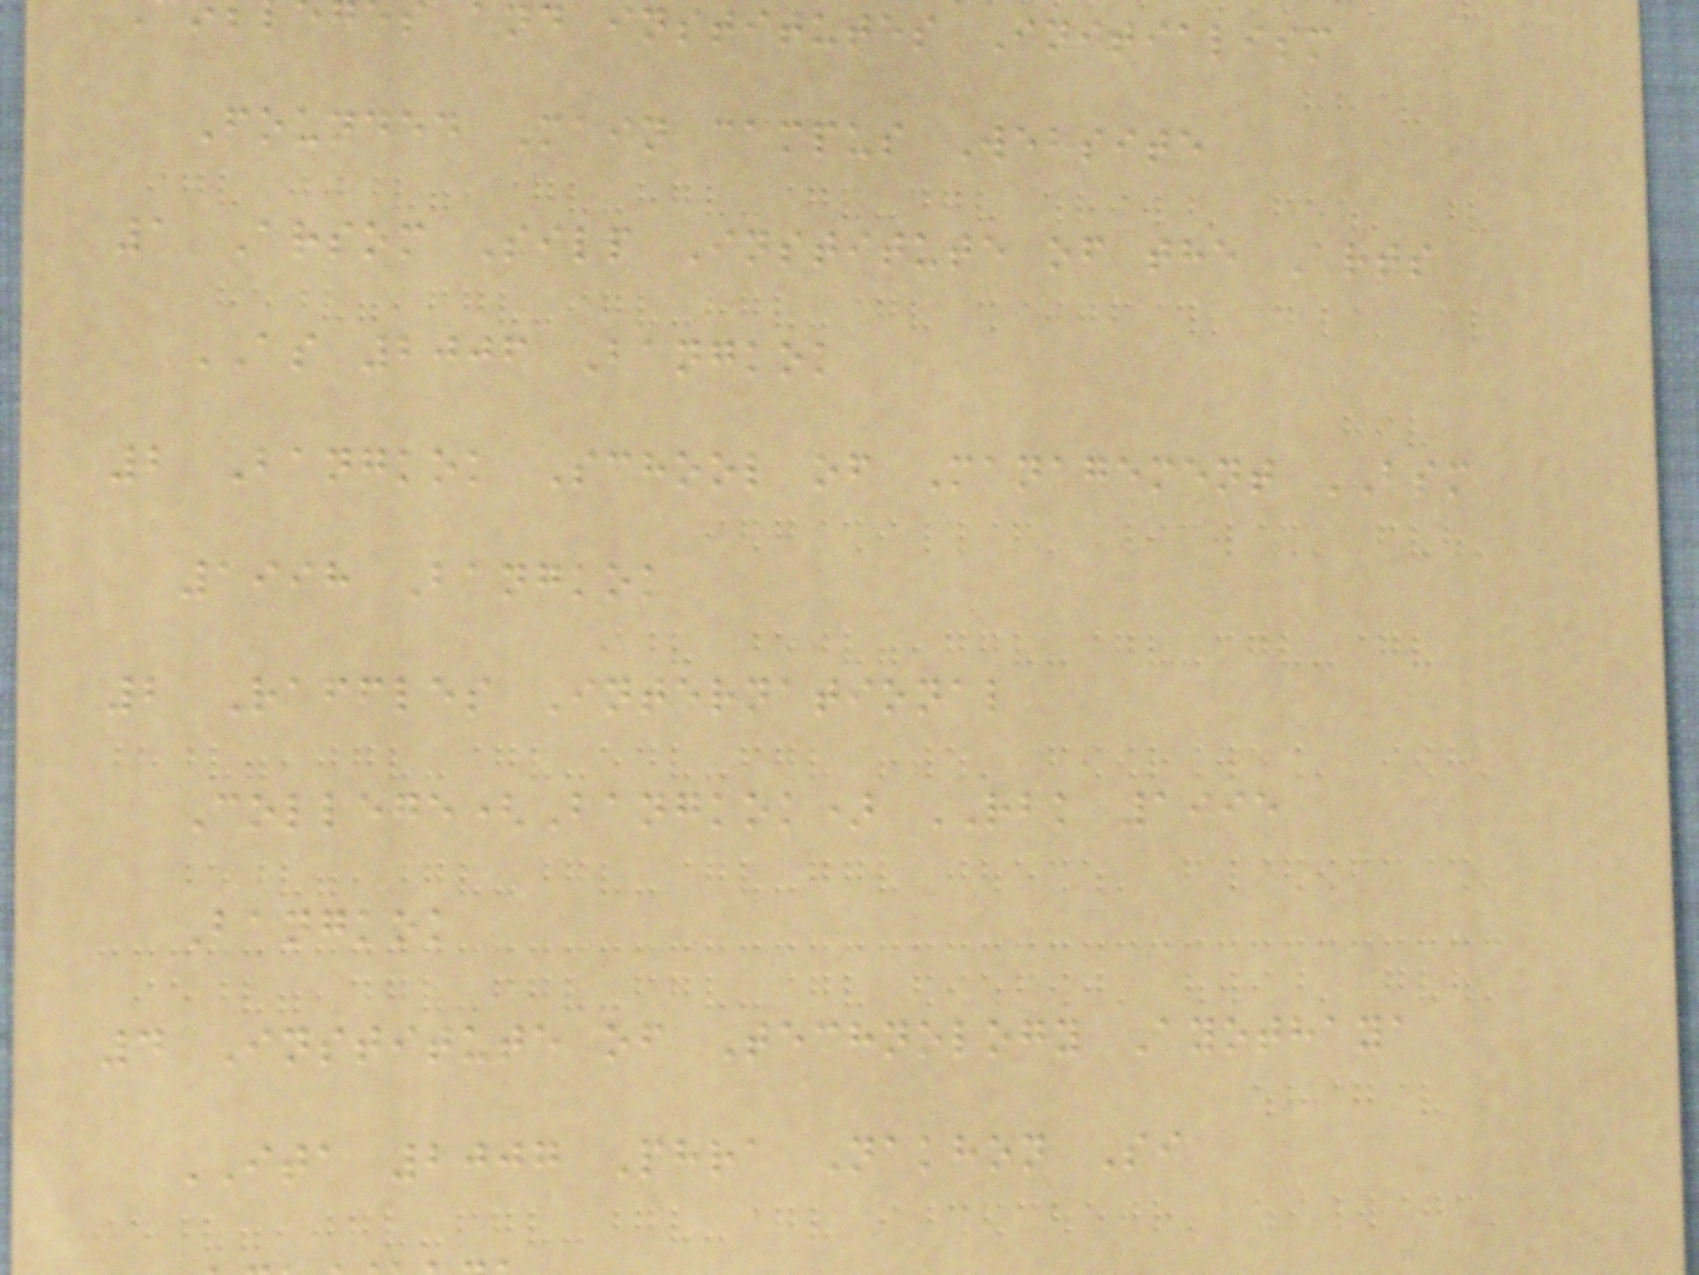and institutes Initialism
Founded Main campus Website
1 Arsom Silp Institute of the Arts
AS 2006 Bangkok
2 Bangkok School of Management BSM
1998 Bangkok
2 Raffles International
College(Bangkok) RBK 1995
Bangkok
4 Institute of Technology Ayothaya
ITA 2007 Phra Nakhon Si
